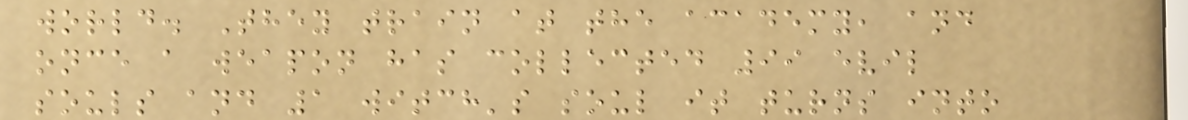world. They train at the academy, and
once a weapon has collected 99 evil
souls and 1 witch's soul it turns into
